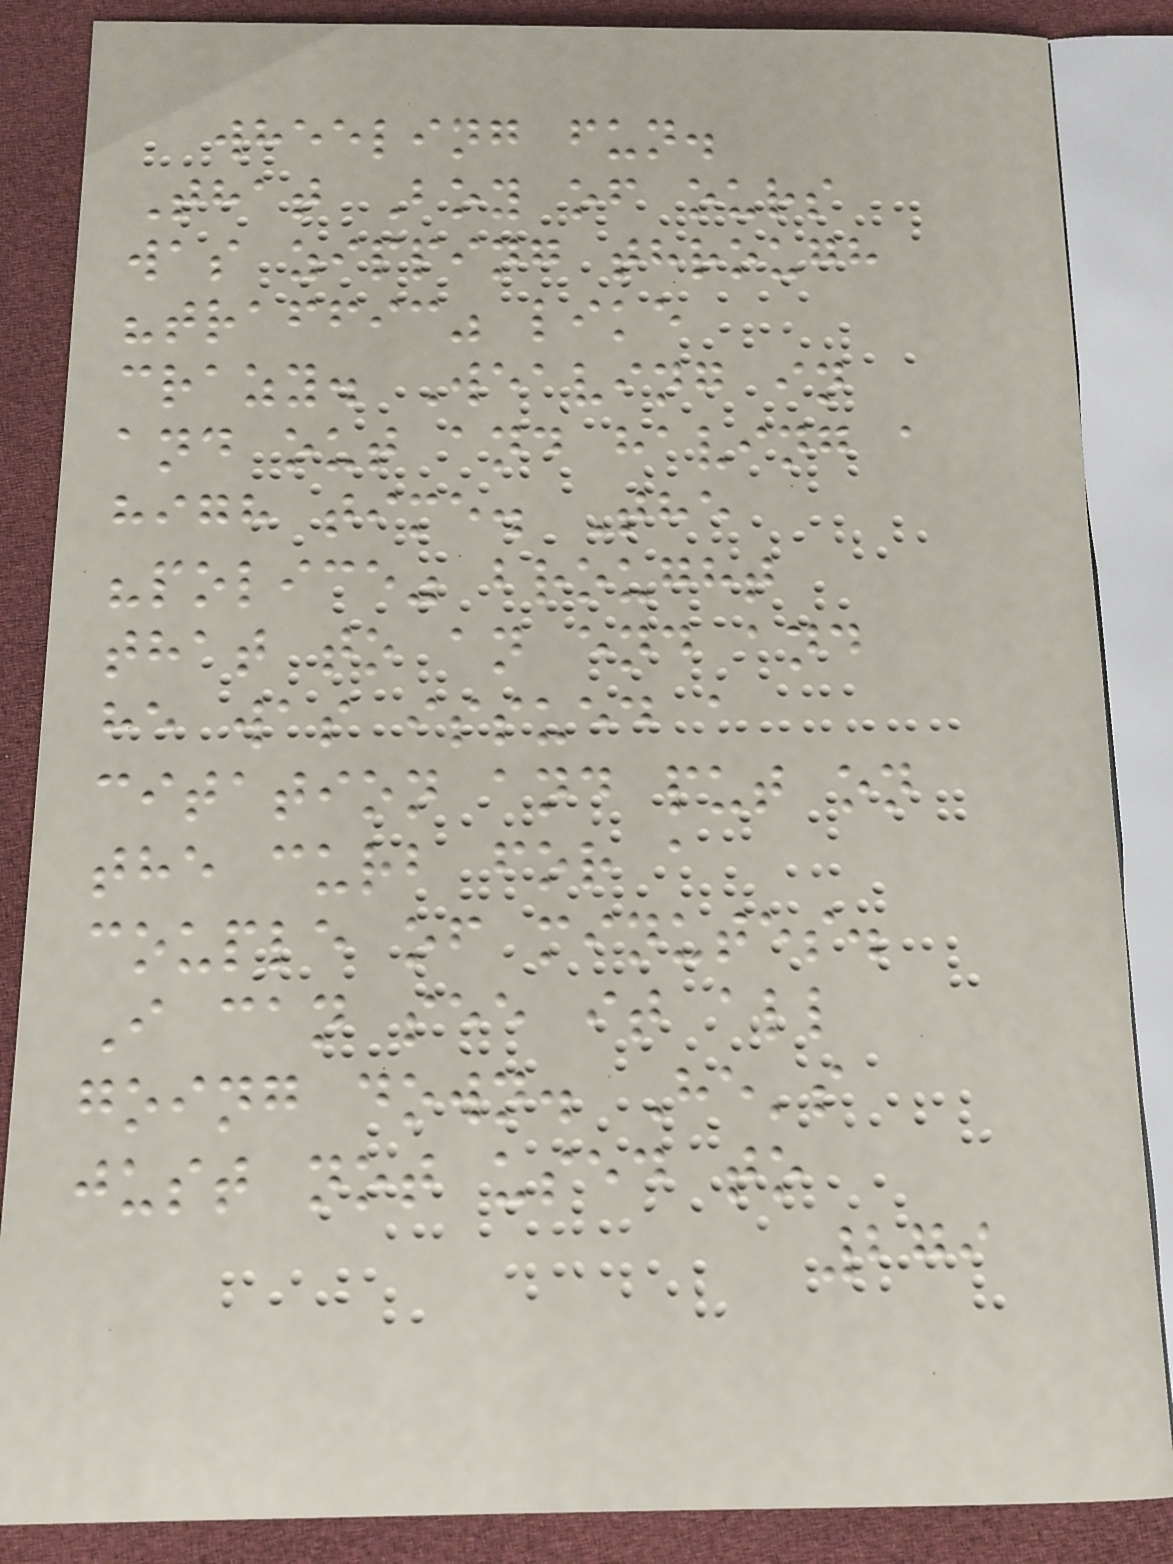wheeling fun.
That Boy of ours
was zipping through
"traffic" like
crazy. Weaving in
and out and having a
high time. The
"police" brought
that to an end and
he was issued a
citation and put on
the curb for a
couple of minutes.
I can see it all
going down. He's
just not used to
279
